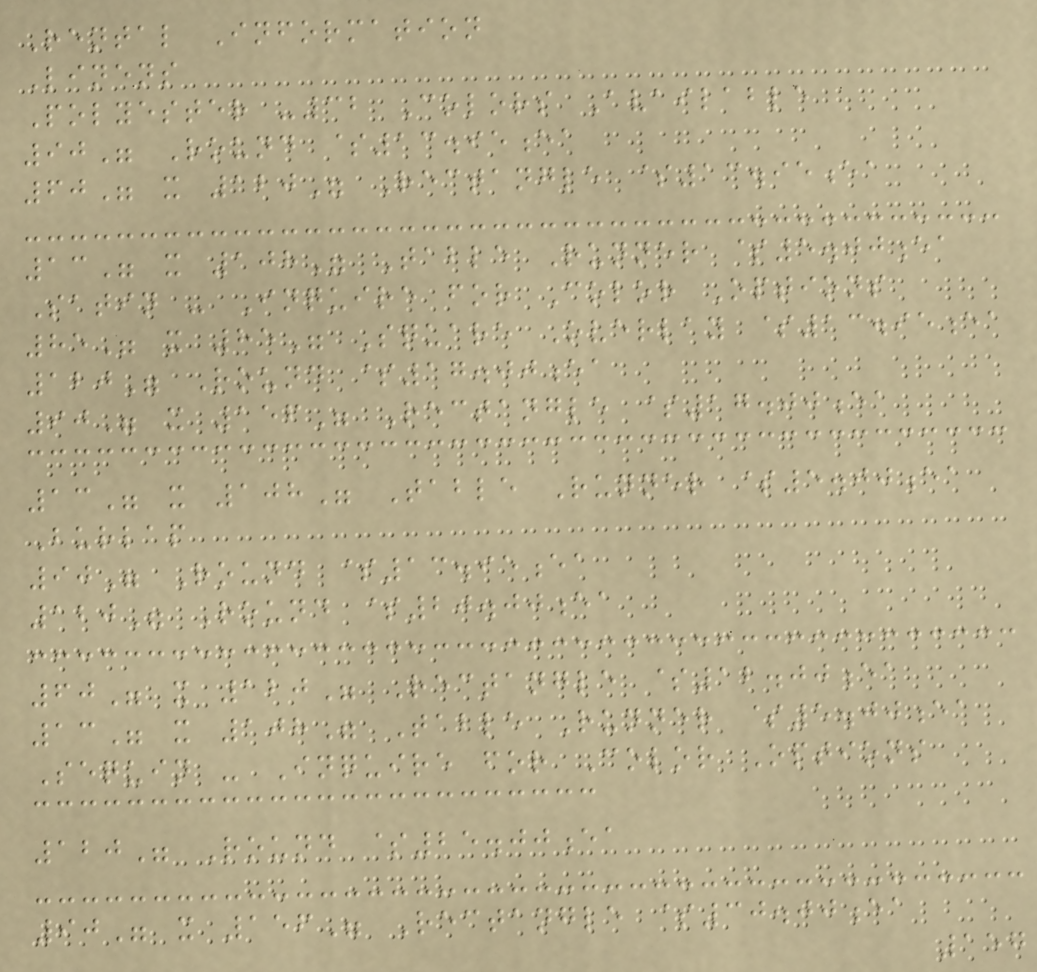Rental Information
Linens
Polyester -32 Colors Available
90" Round $13.95ea
60" x 120" Rectangle $13.95ea
13" x 108" Table Runner $5.00ea
Satin - Inquire for Color Options
85" x 85" Square Overlay $13.95ea
120" Round $17.00ea
90" x 156" Rectangle $17.00ea
13" x 108" Table Runner $5.00ea
Burlap
90" Round $13.95ea
120" Round $20.00ea
60" x 120" Rectangle $12.00ea
13" x 108" Table Runner $5.00ea
Sequin - Inquire for Color Options
120" Round $25.00ea
90" x 156" Rectangle $30.00ea
157
